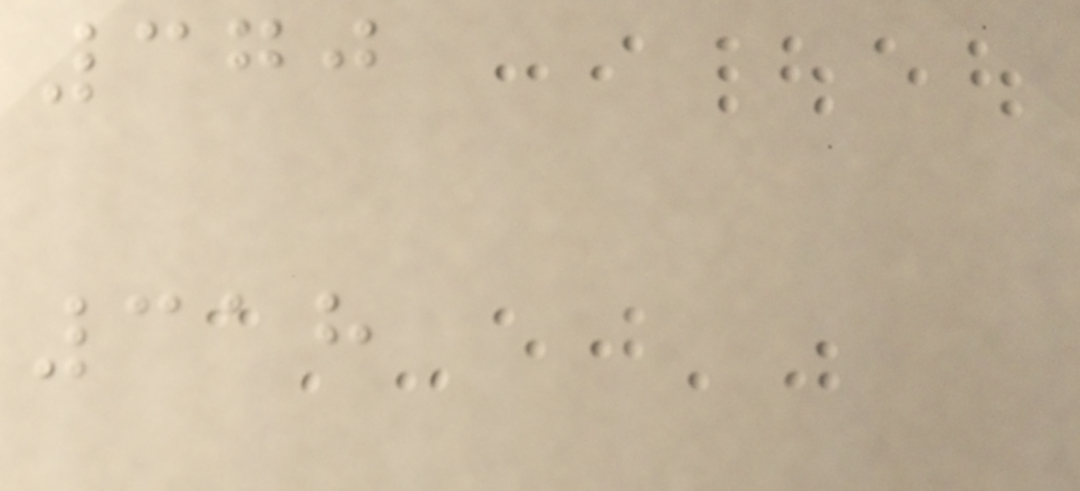370
318
